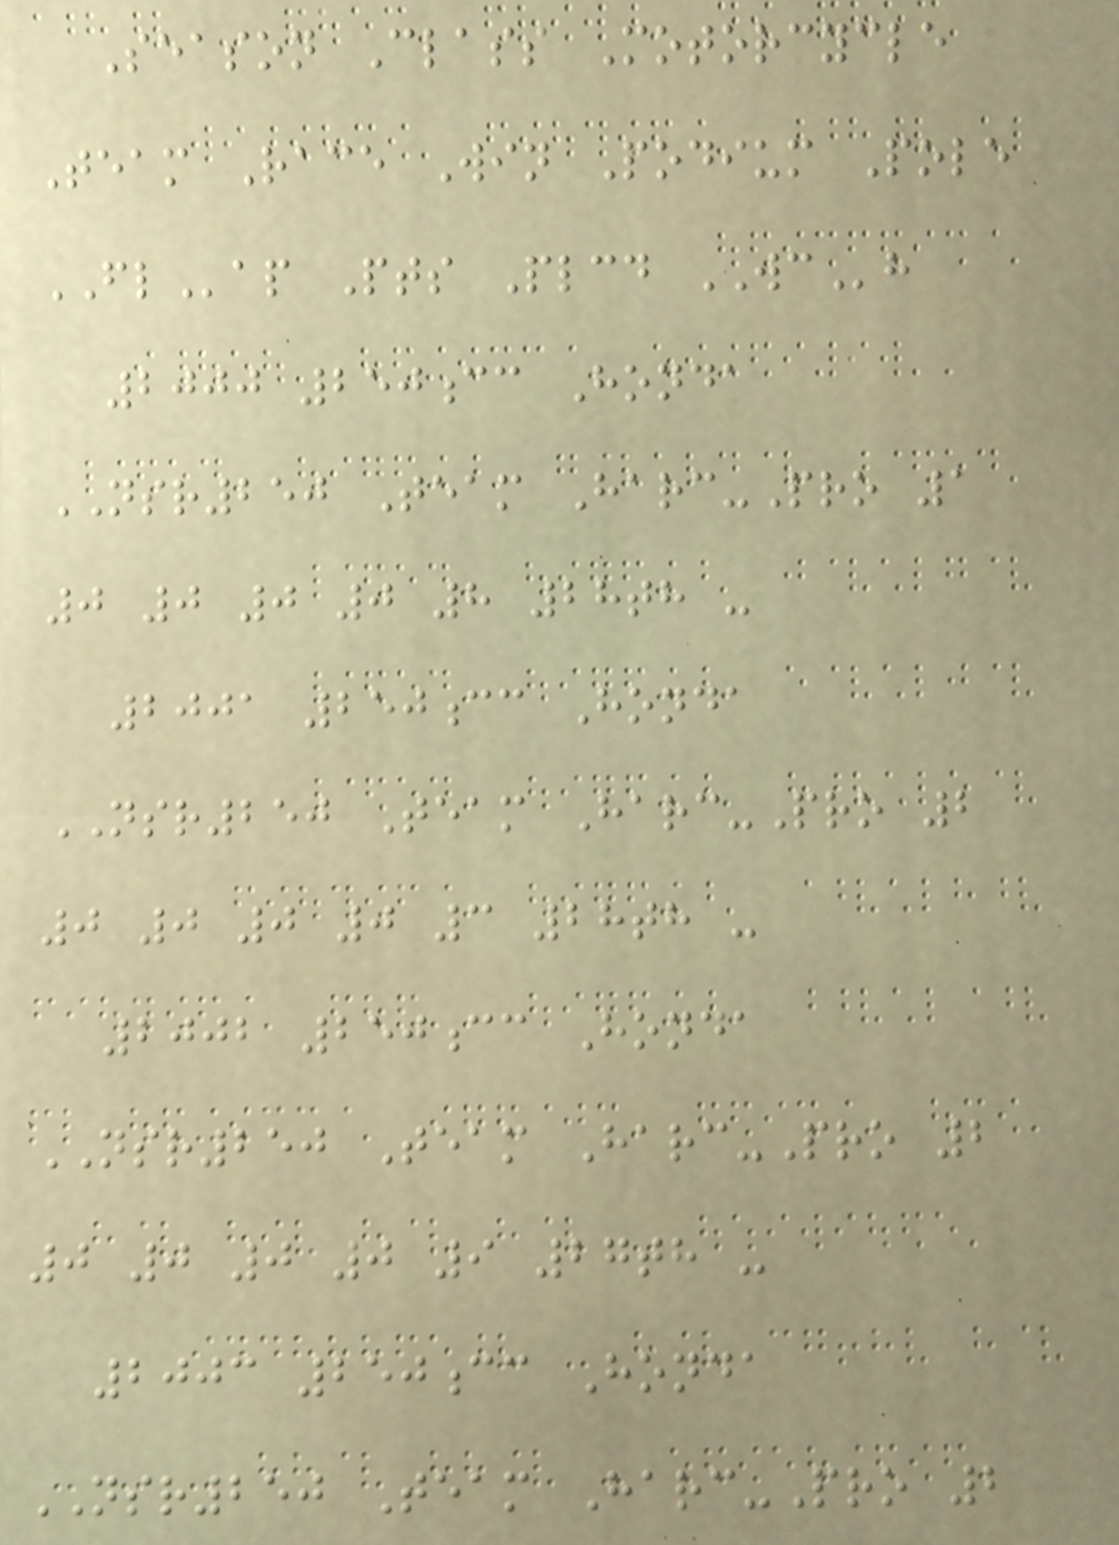Season Class Motorcycle
Team Race Win Podium Pole
FLap Pts Plcd WCh
2000 250cc Honda
NSR250 Team Harc-Pro 1
0 0 0 0 8 28th -
2001 250cc Honda
NSR250 Team Harc-Pro 2
0 0 0 0 3 28th -
2002 250cc Honda
NSR250 Team Harc-Pro 2
0 0 0 0 9 27th -
2003 250cc Honda
NSR250 Team Harc-Pro 2
